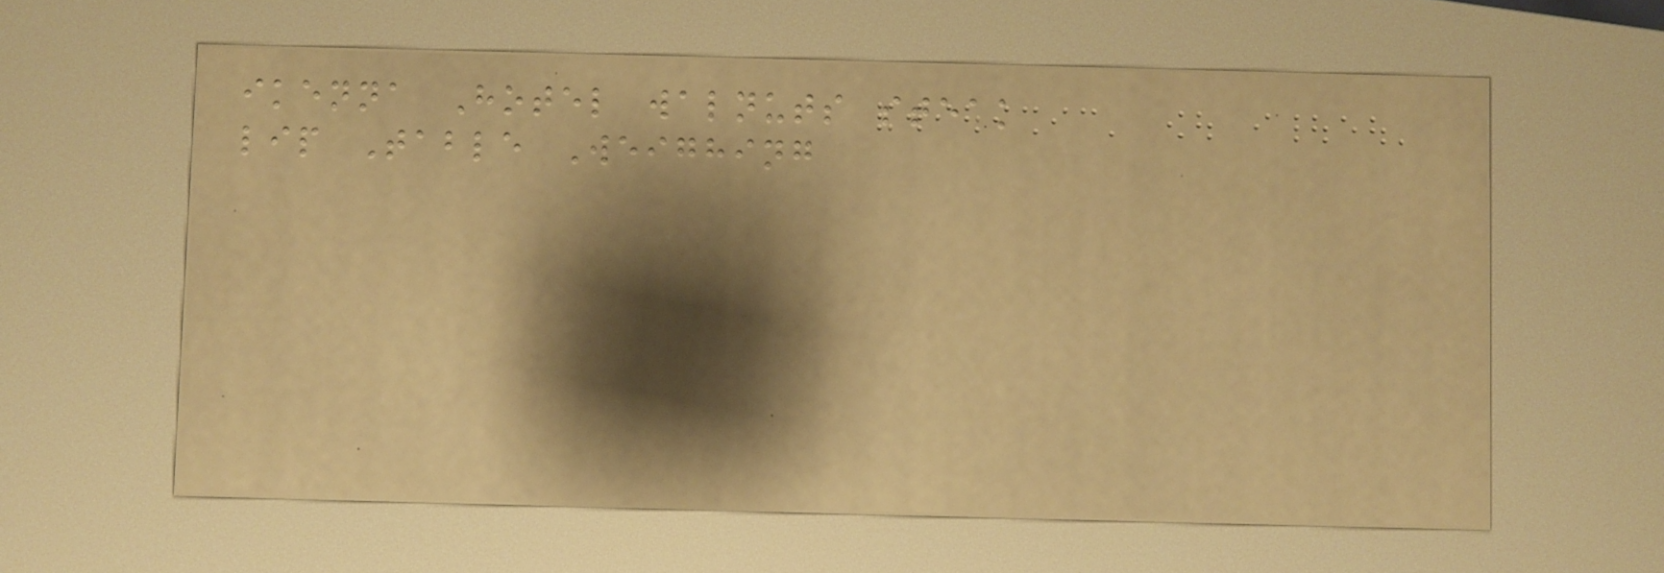ikenna Hotel walnuts steak
lip Table Weighing
